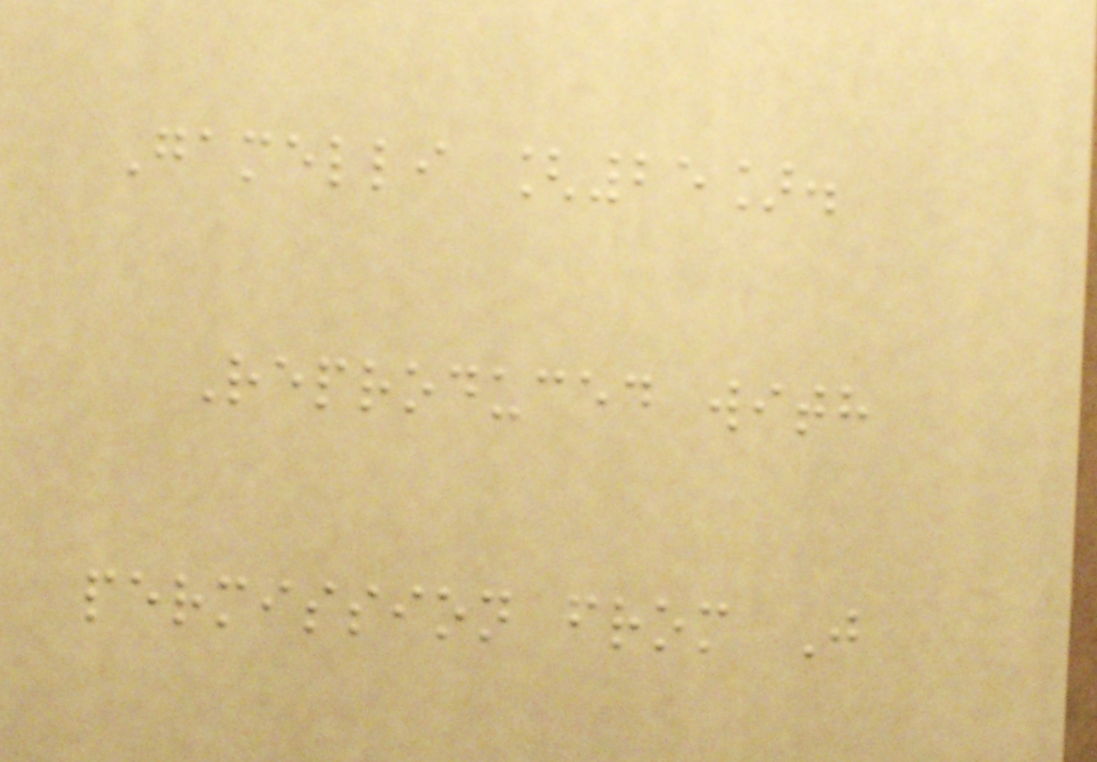Gamelli [25].
Reproduced with
permission from J
